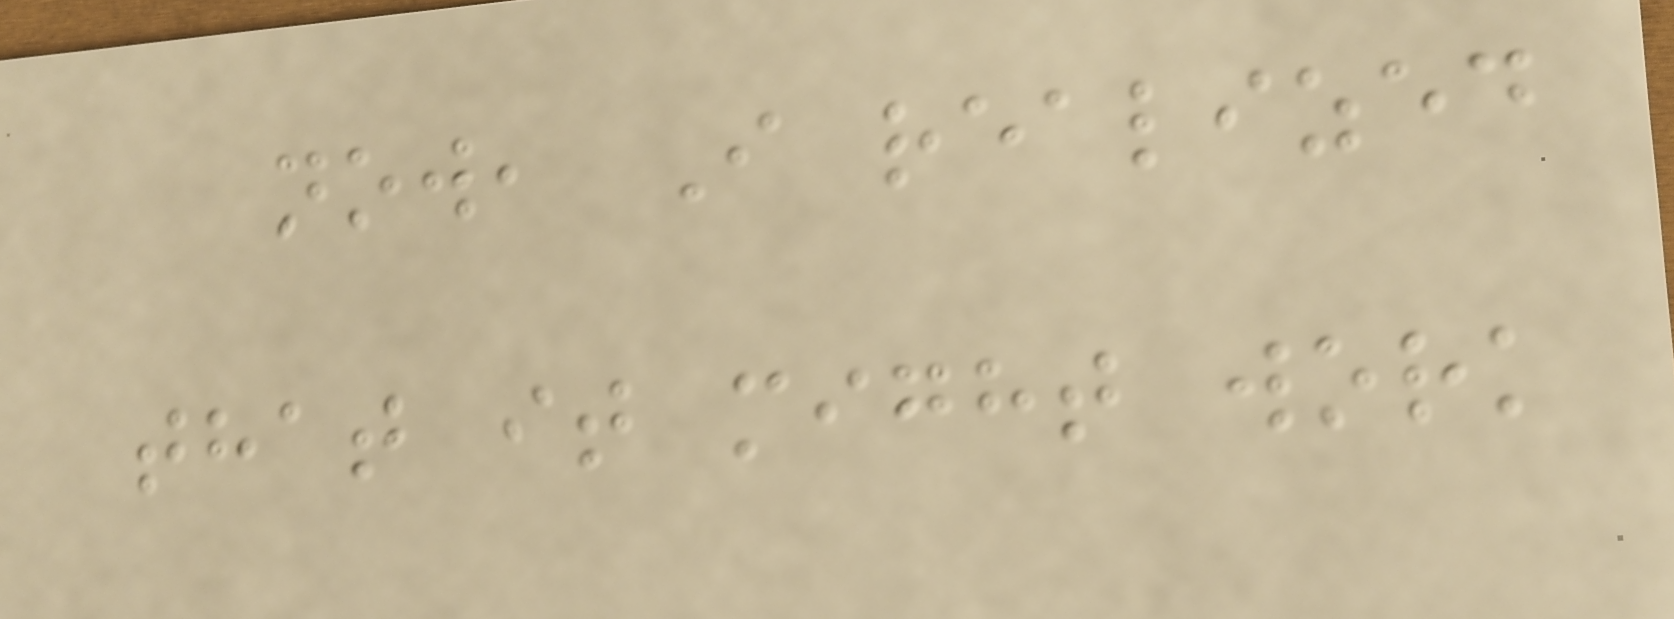now, I realized
that it might work
